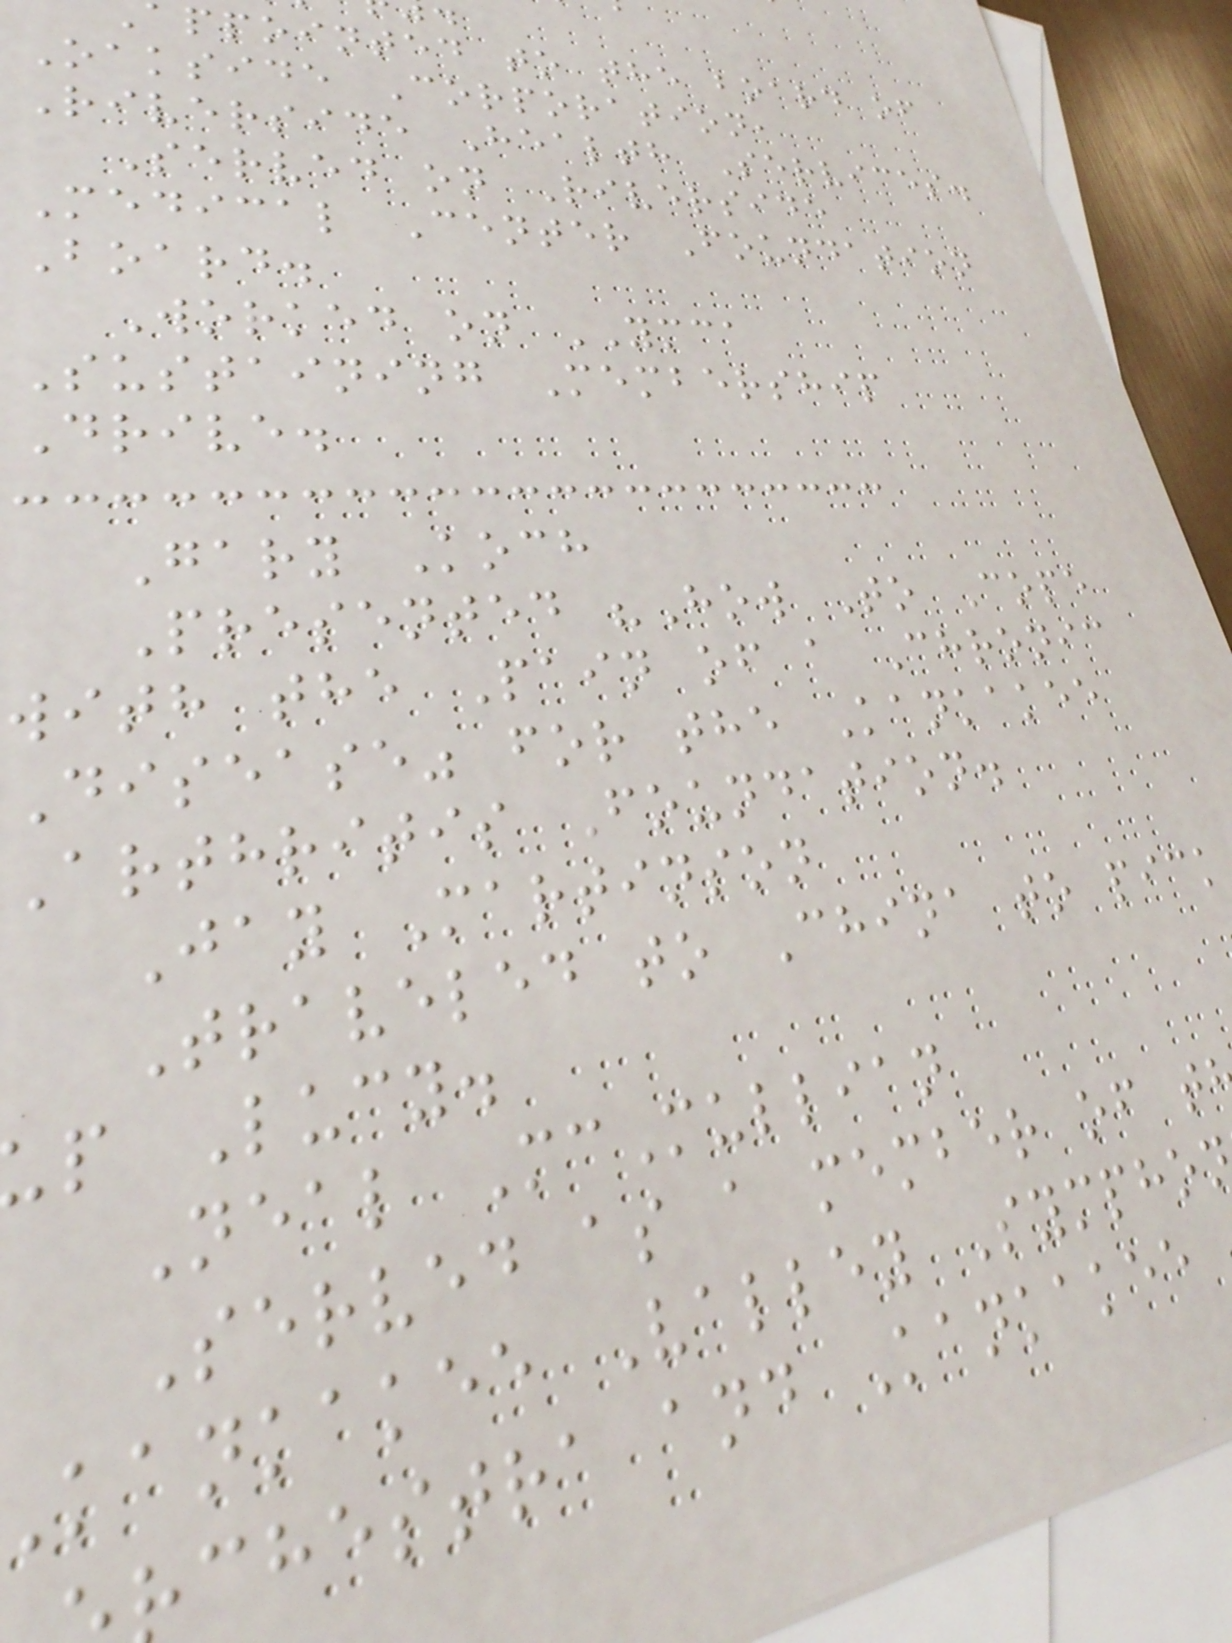ppointed to the board of
Oakside Corporation,
Riverside Health Services.
Served on Riverside
Medical Center Foundation
Board.
Worked on YMCA
Sustaining Membership
Drive.
Gary Koch
Presented "How To Cope
with the Pain of a Chronic
Disease" for the Kankakee
Arthritis Foundation.
Jay Martinson
Traveled to China to pick
p Lucy.
Neal McMullian
Served as a member of t
kankakee Valley Sympho
chestra and Kankakee
